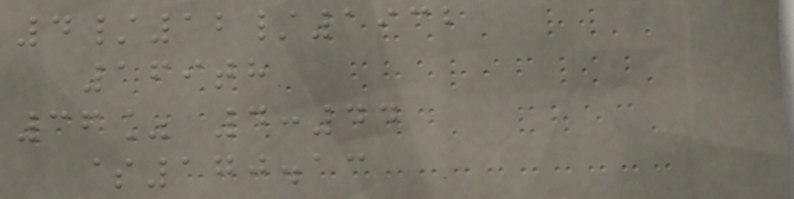4/12/1932
169th
36% 4:44
$170.13
